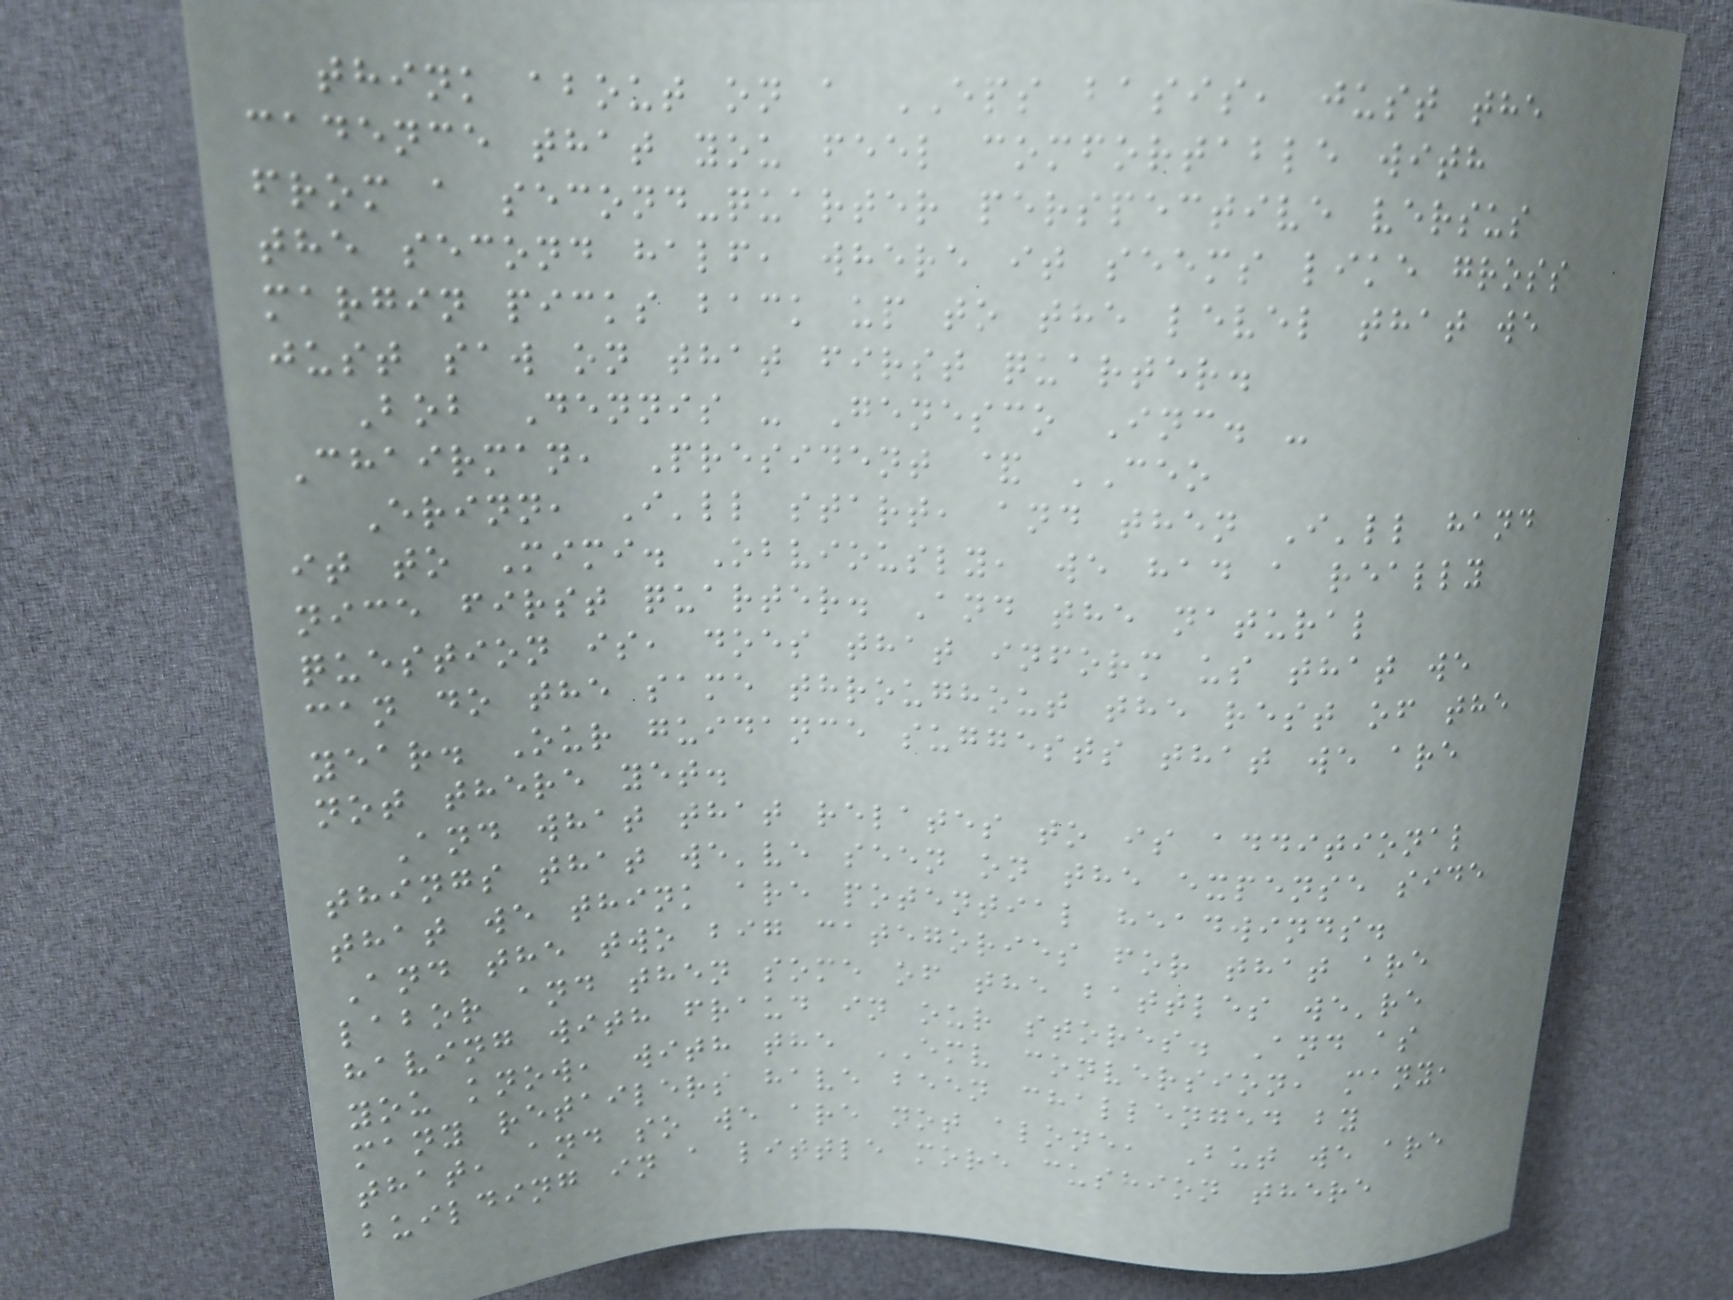think about on a EPS basis, just the
cadence that you feel comfortable with
from a second-quarter perspective versus
the second half, where it seems like gross
margin picks back up to the level that we
just saw on that first quarter.
Bob Dennis - Genesco Inc. -
Chairman, President & CEO
Erinn, I'll start, and then I'll hand
it to Mimi. Obviously, we had a really
nice first quarter. And the natural
question is, does that inform us that we
can do the same throughout the rest of the
year. Our guidance suggests that we are
not there yet.
And what that relates to is additional
things that we've seen on the expense side
that we think are potential headwinds.
And the two big categories for that are
labor and then some of the battles we're
having with fraud in our stores. And as
you know, with the EMV conversion, many,
many retailers have been challenged by
that, and so we are not alone, But we are
building in a little more cushion there
